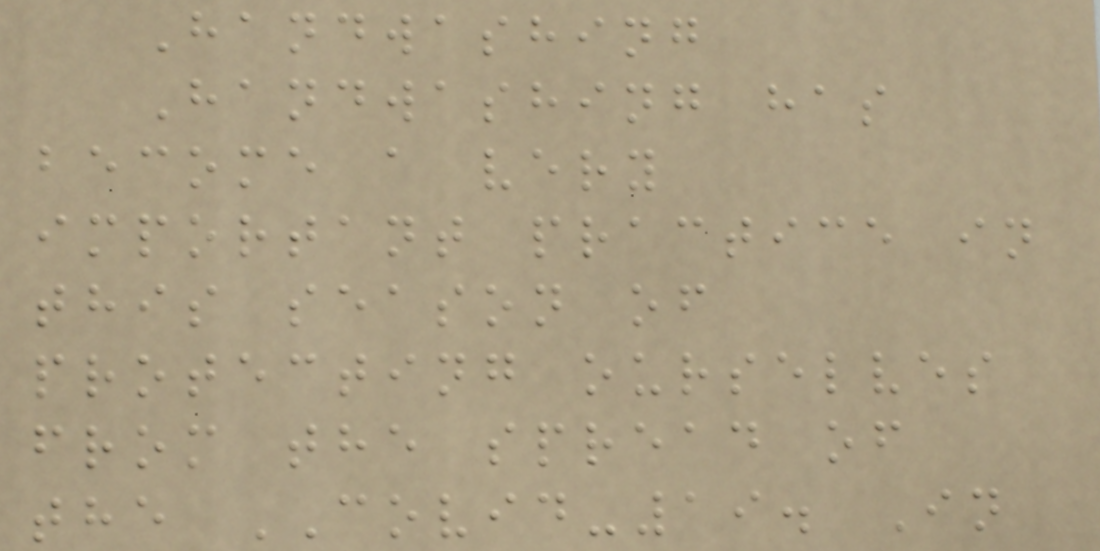Handwashing
Handwashing has
become a very
important practice in
this season of
protecting ourselves
from the spread of
the COVID-19. In
